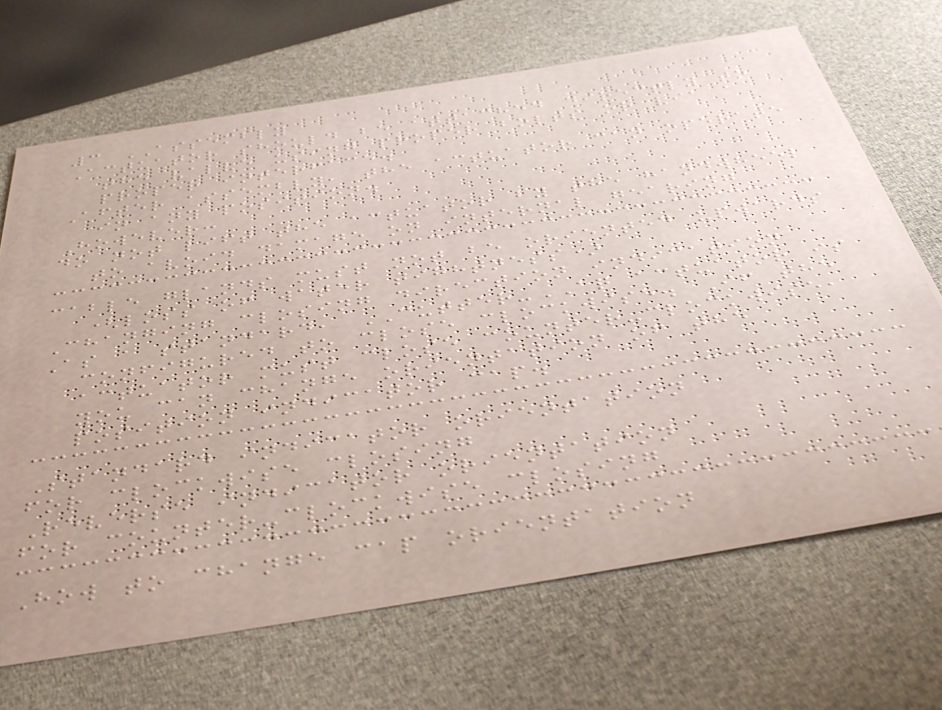3 ASSEMBLY
Actuator should be attached directly to
the valve using proper bolts or via a
proper interface.
After assembly, the actuator can operate
in any position.
However:
do not lift the actuator by the handwheel
to avoid damage on internal gearing
cable glands must not be oriented upwards
(loss of water tightness)
Changing closing direction indication
As a standard, CUTTER-AQ actuator is
configured to close clockwise. If the
actuator must close counter-clockwise,
you can change orientation of the
position indicator cap.
Standard indicator orientation
for clockwise closing
Reverse indicator orientation
for counter-clockwise closing
How to change cap orientation
